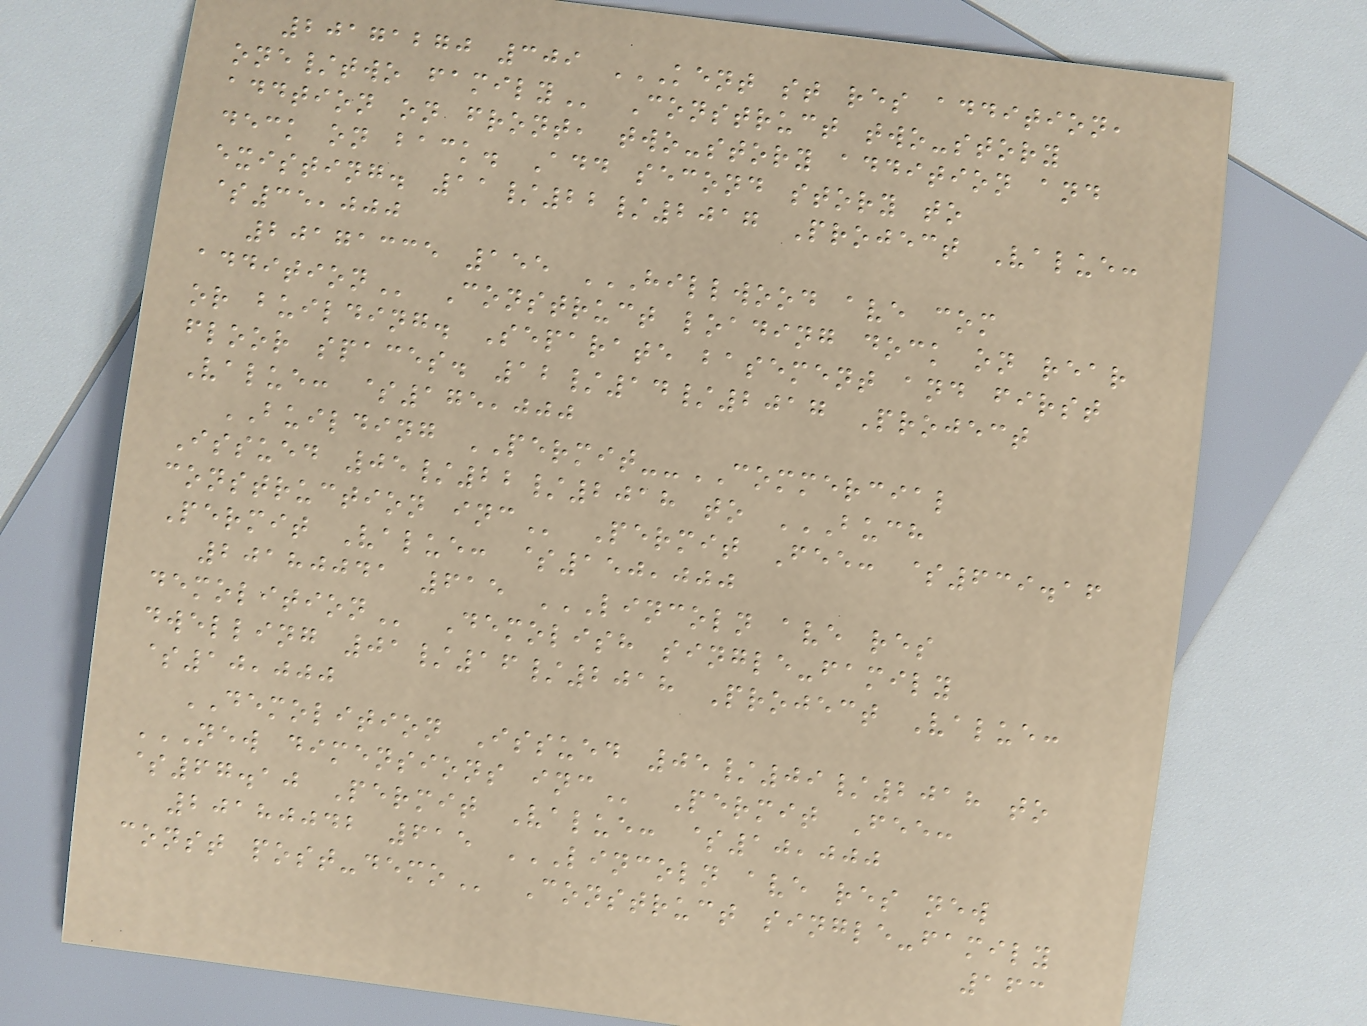20171270 309 KENT ST RES ADDITION,
ONE/TWO FAMILY Construct two-story
addtion on front, two-story addition and
deck on back. Add second story to
existing. 11/22/2017 Project Value:
$35,000
20171335 155 HILLWOOD AVE COM
ADDITION Construct loading dock on rear
or building. Separate basement and first
floor spaces. 12/14/2017 Project
Value: $175,000
BUILDING PERMIT--COMMERCIAL
Issued 05/22/2018 to BUCH
CONSTRUCTION INC Permit Fee: $639.16
Permit Value: $150,000
20180041 615 LINCOLN AVE RES
DEMOLITION Demolish single-family
dwelling 01/16/2018 Project Value:
$10,000
DEMOLITION Issued 05/09/2018 to
NEW DIMENSIONS INC Permit Fee:
$67.10 Permit Value: $10,000
20180042 615 LINCOLN AVE RES NEW
CONST POST-DEMO Construct single-family
163
